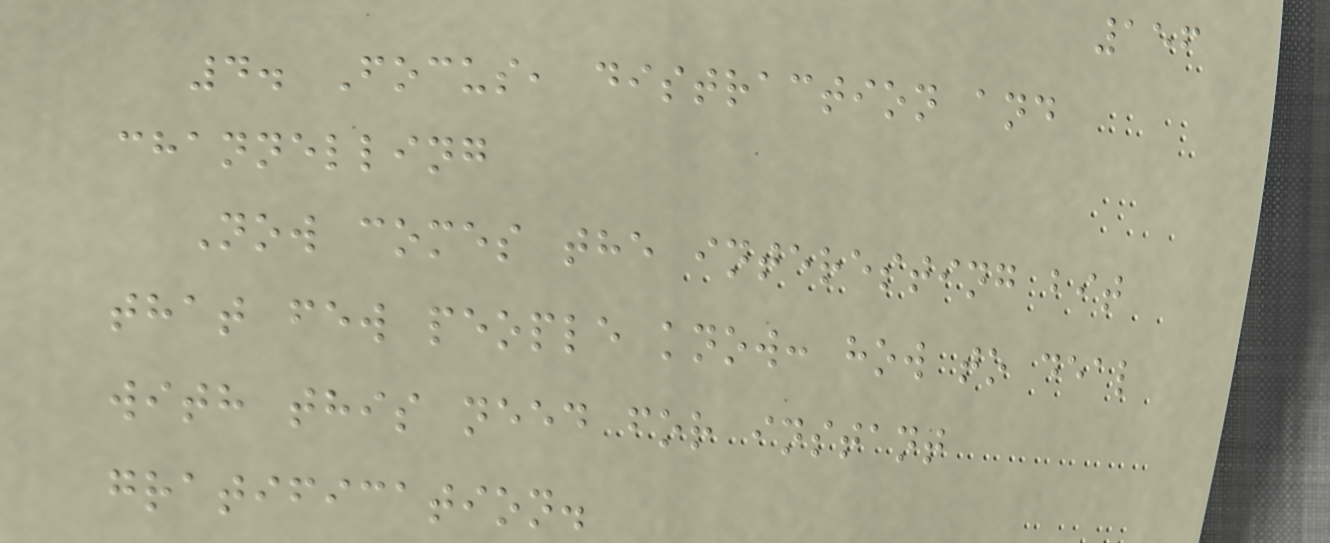156
4. Focus, distraction and
channelling
Now comes the interesting bit
that few people know: how to deal
with this need for instant
gratification.
